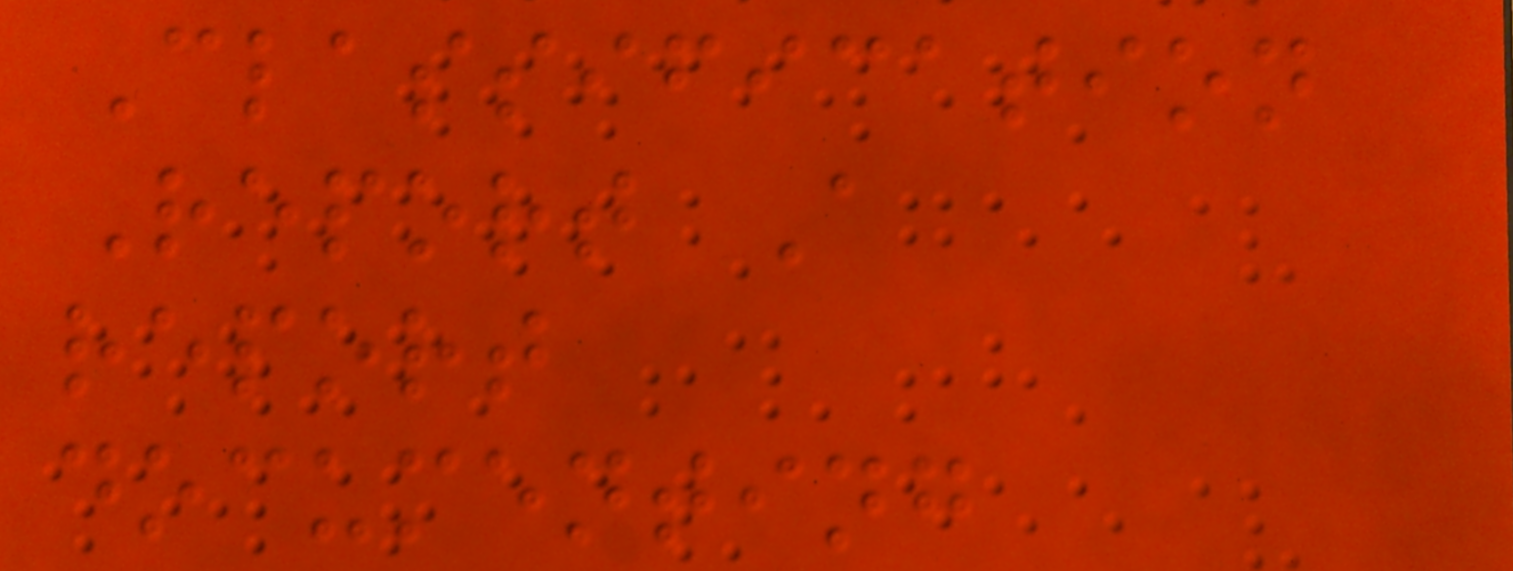Classification
Report A
report
documenting
